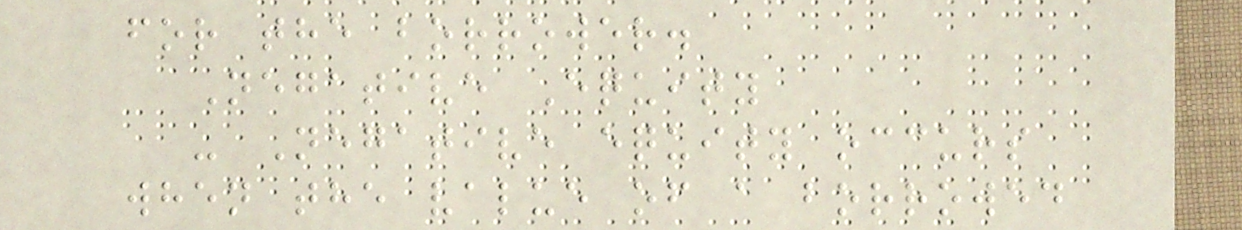for the borrower.
Negative Equity
- Negative equity occurs
when the value of a borrowed
